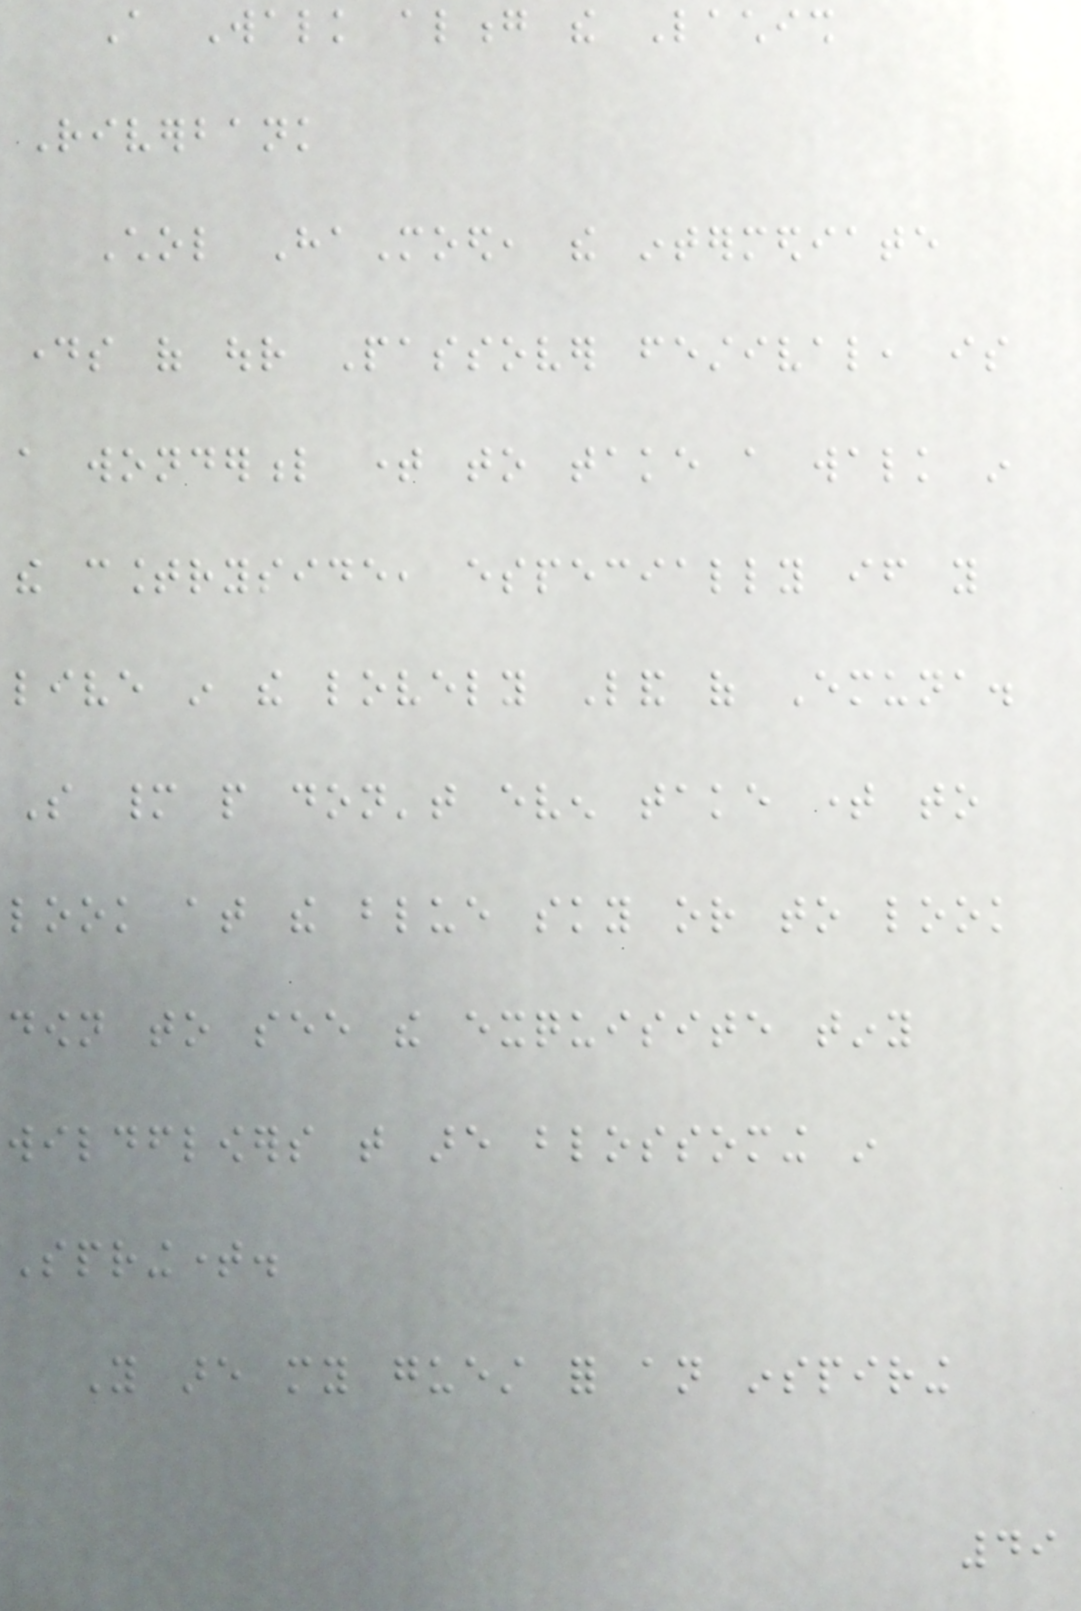A Walk along the Lachish
Riverbank
Chol HaMoed, the intermediate
days of our Passover festival, is
a wonderful time to take a walk in
the countryside, especially if you
live in the lovely Land of Emuna.
So many people don't even take time to
look at the blue sky or to look
down to see the exquisite tiny
wildflowers that are blossoming in
Springtime.
You are my guest for an inspiring
49
